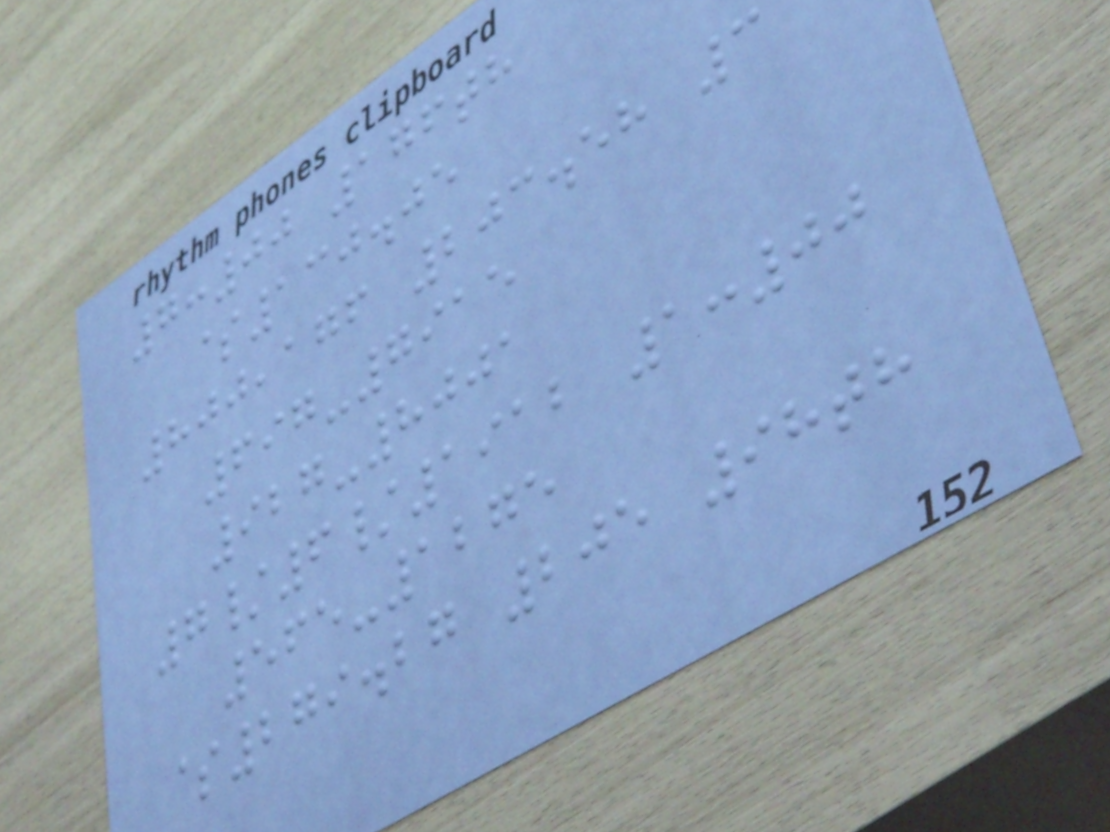7:00 176th
$130.05
800,176 203.58 3
697-7915
927-8001
7/6/1912 1:00
565-1275
$279.27 205 98th
